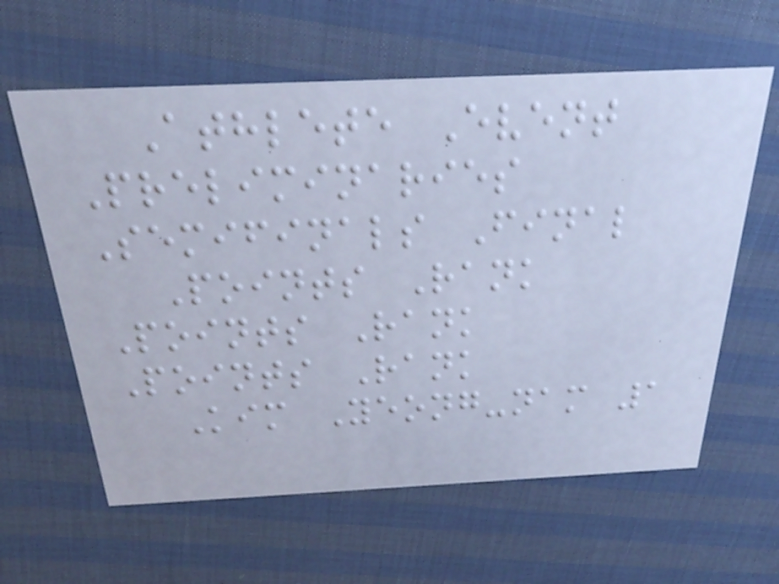Athlete Event
Preliminaries
Semifinals Final
Points Rank
Points Rank
Points Rank
Kim Yeong-nam 1
